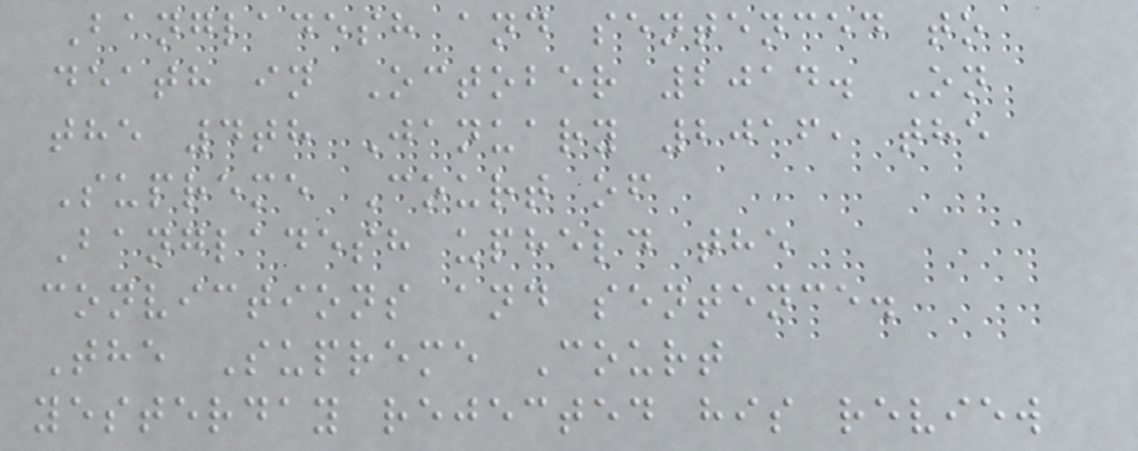Bangladesh and sentenced to
death in October 2014. On
the 4th January 2016, the
Supreme Court of
Bangladesh upheld the
convictions and sentence.
The Supreme Court
yesterday rejected his review
